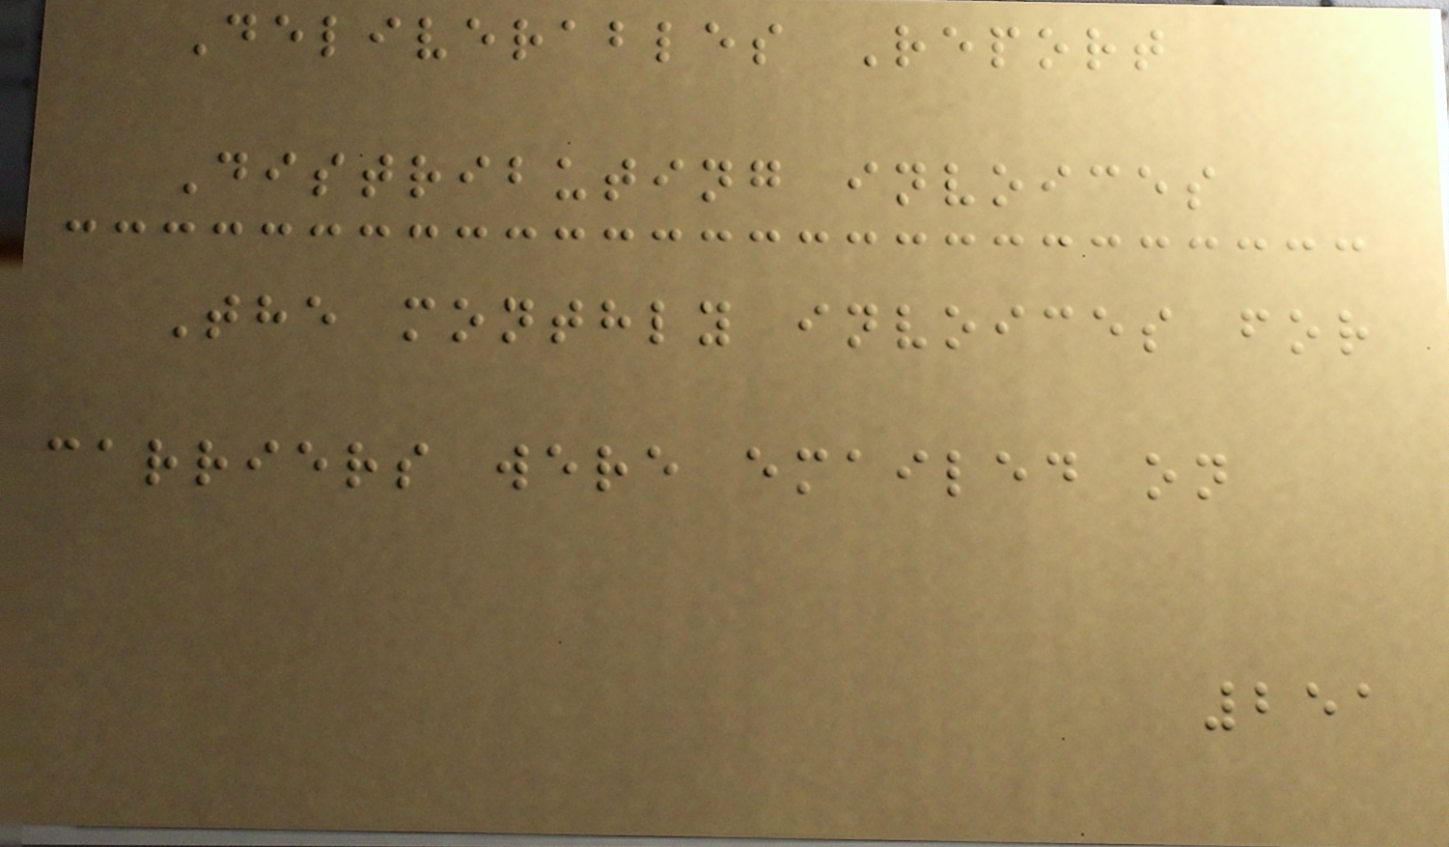Deliverables Report
Distributing invoices
The monthly invoices for
carriers were emailed on
251
